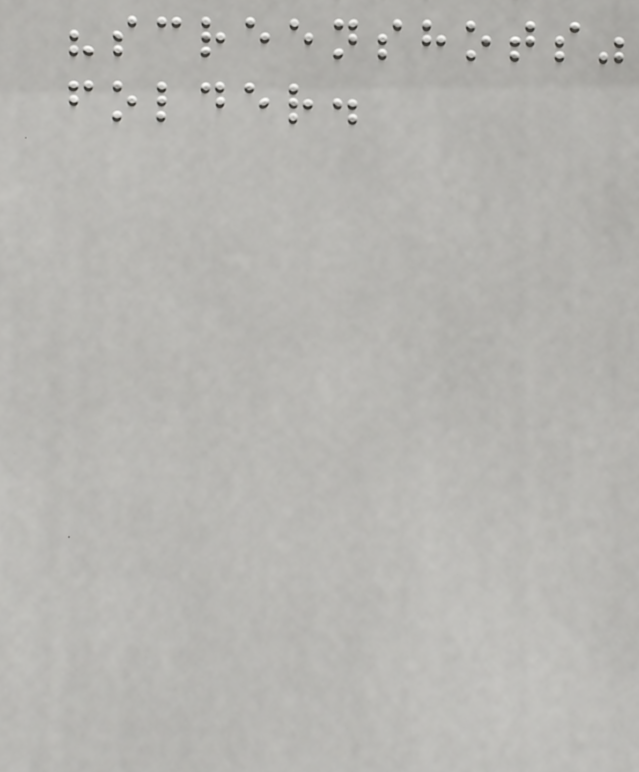"screenshots"
folder.
